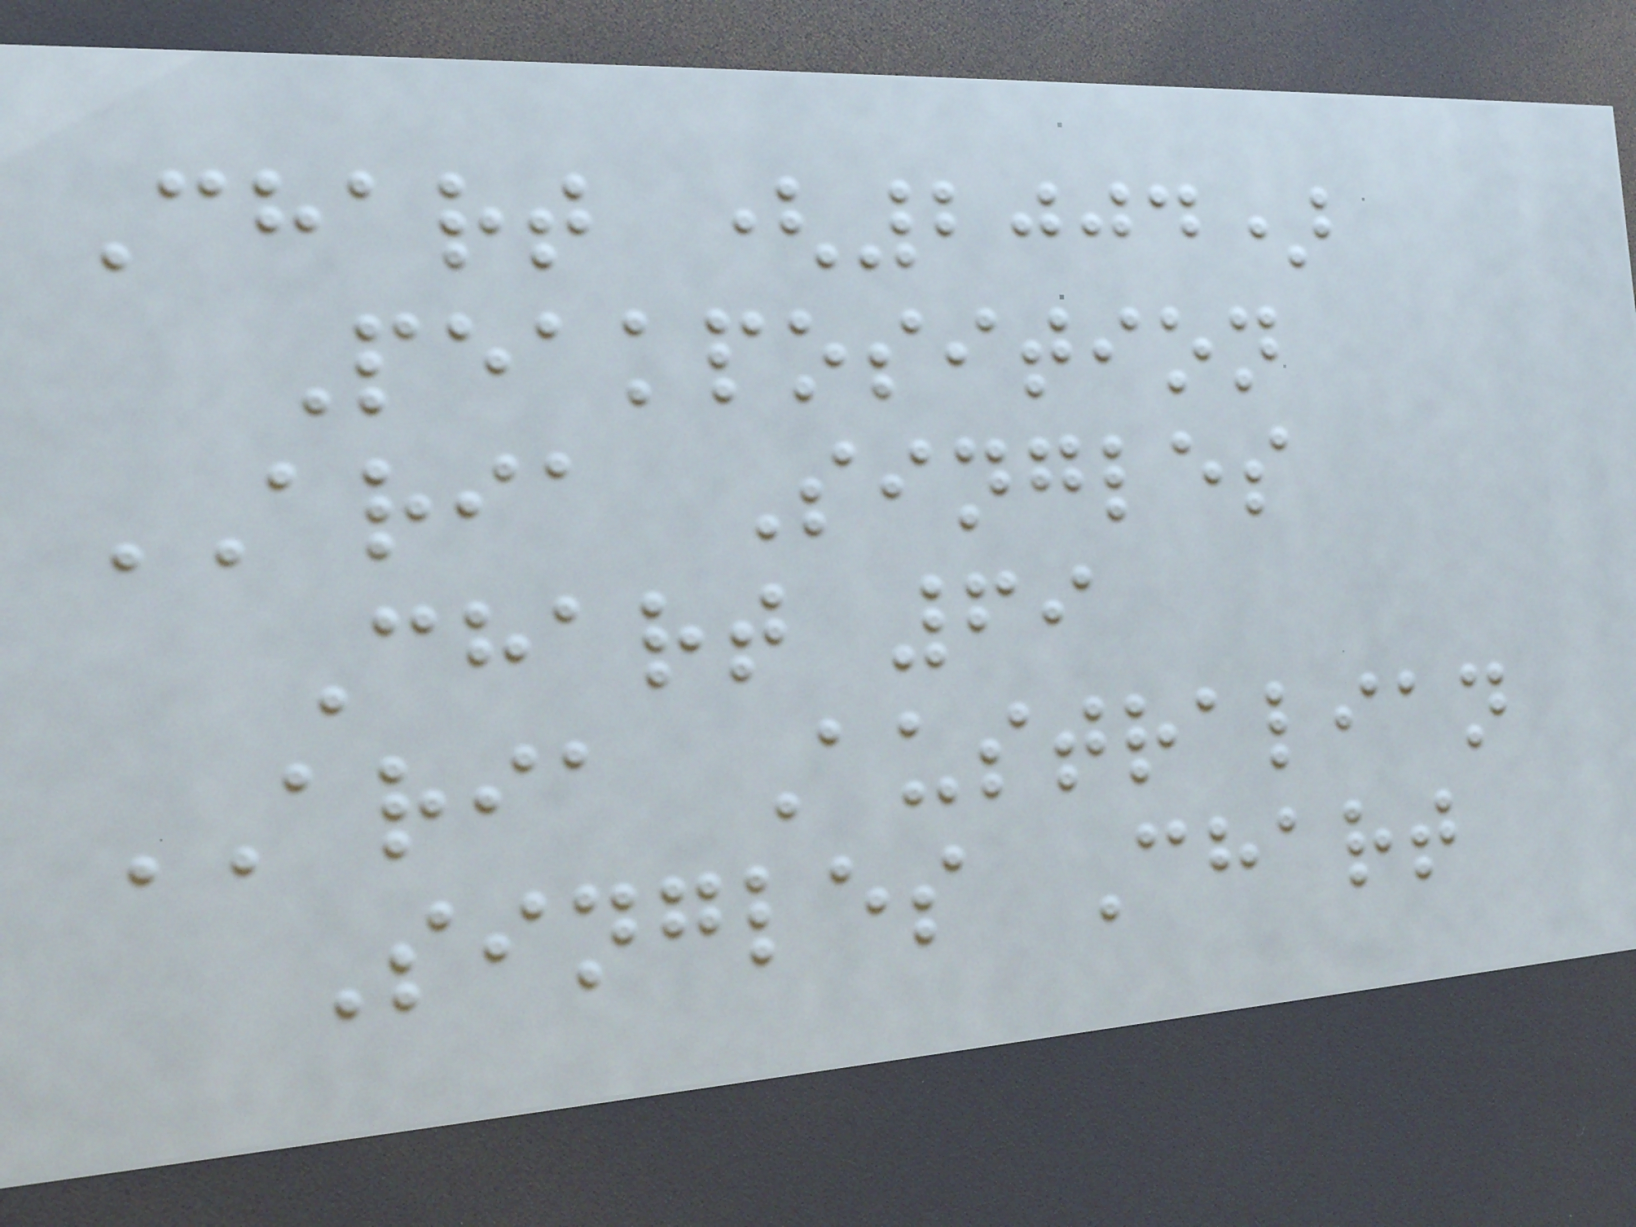Chart (2004)
Peakposition
ARIA Singles
Chart 69
ARIA Australian
Singles Chart
